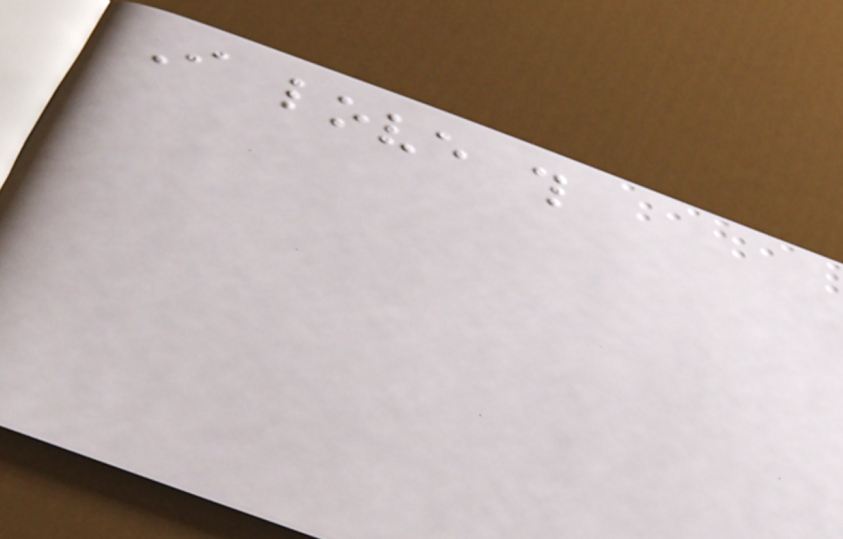I love this
